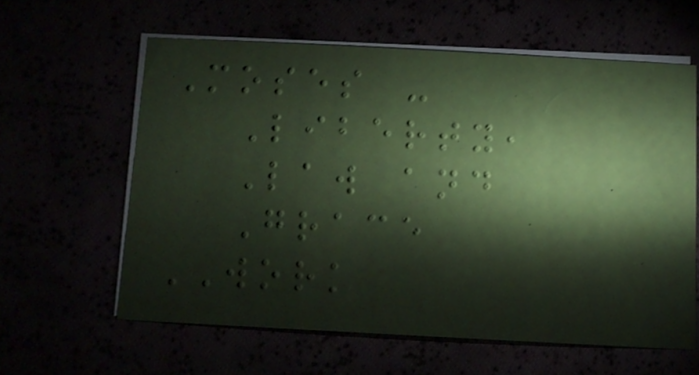Moses -
Liberty,
Law and
Grace
WORK
